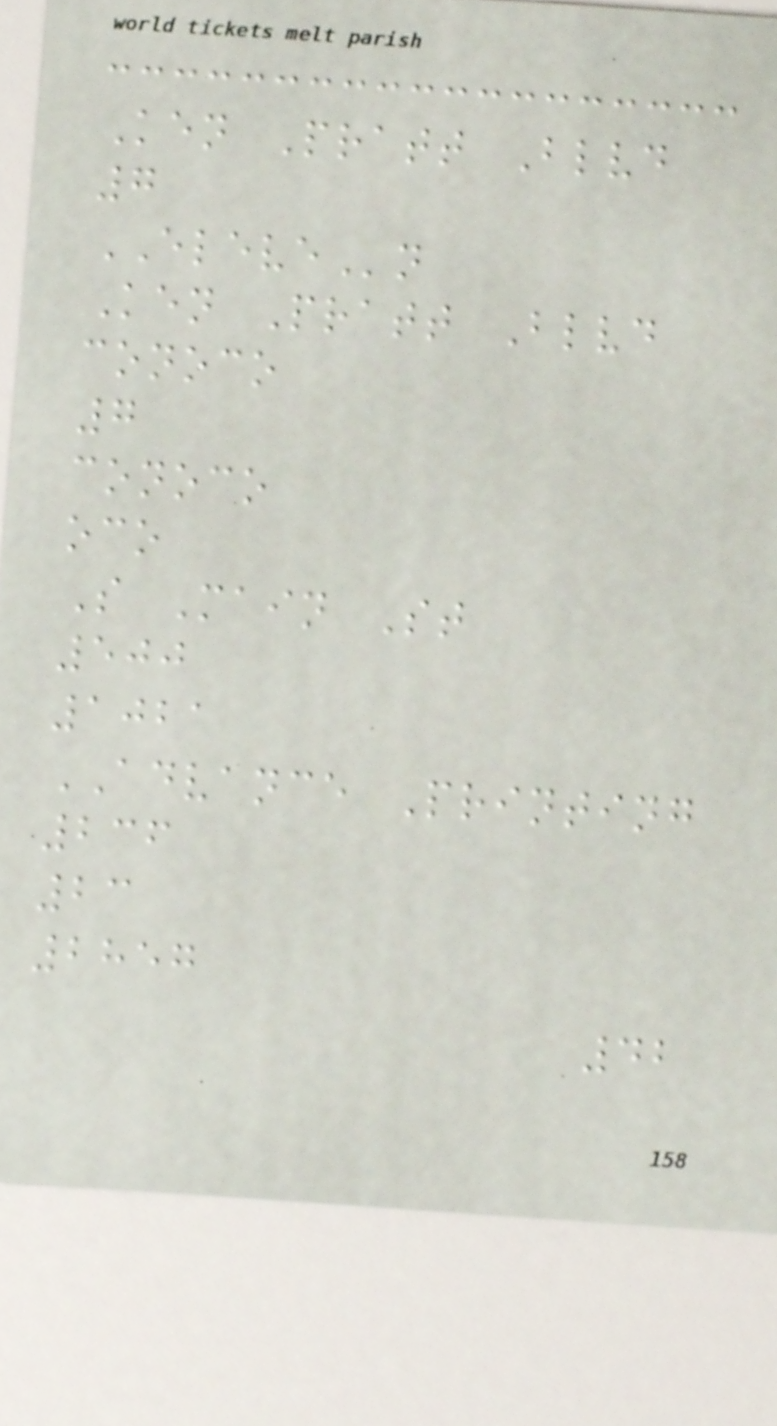Ken Pratt Blvd
7
ELEVEn
Ken Pratt Blvd
conoco
7
conoco
oco
S Main St
500
1021
ADVANCE Printing
236
23
2857
42
